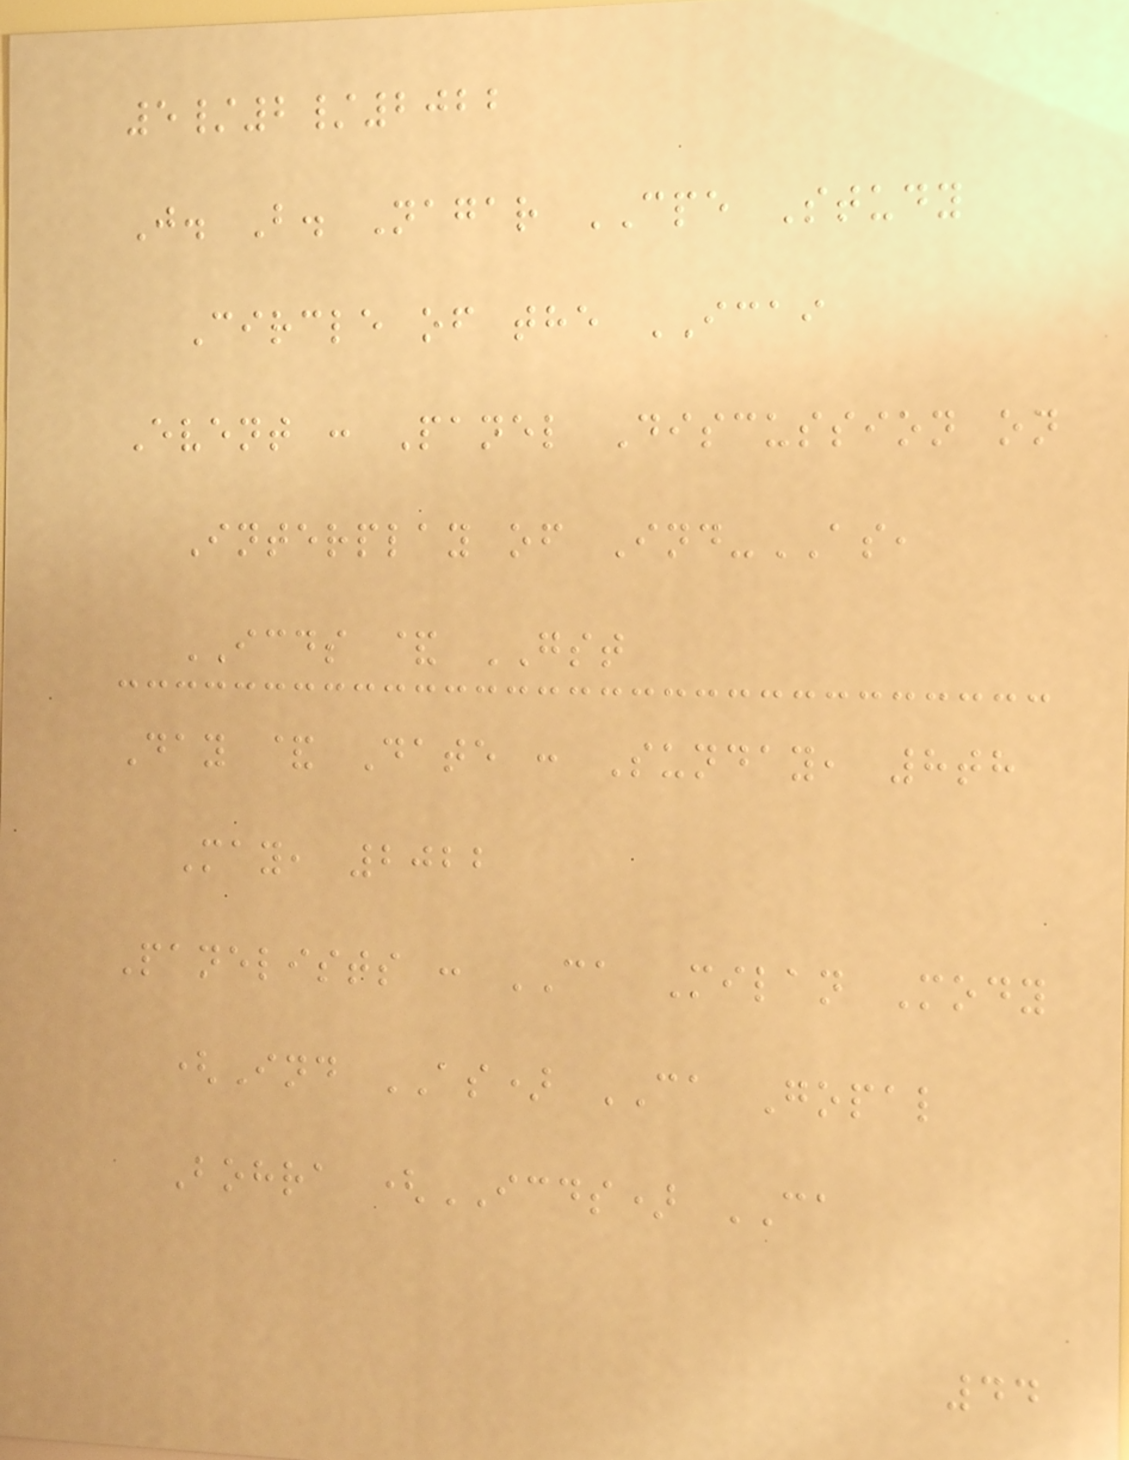5/2/2022
J. B. Nagar CPE Study
Circle of the ICAI
Event : Panel Discussion on
Interplay of Ind-AS,
ICDS & GST
Day & Date : Sunday, 8th
May, 2022
Panelists : CA Milan Mody
(Ind AS) CA Gopal
Bohra (ICDS) CA
44
